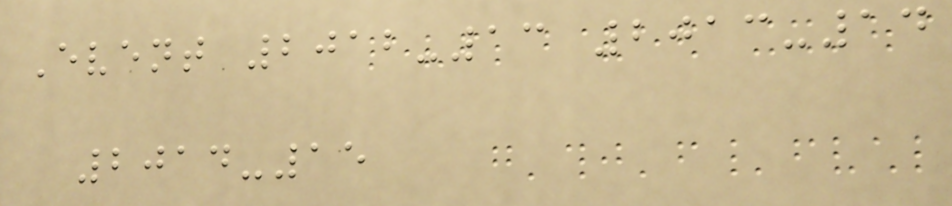Event 2012-13 2013-14
2014-15
